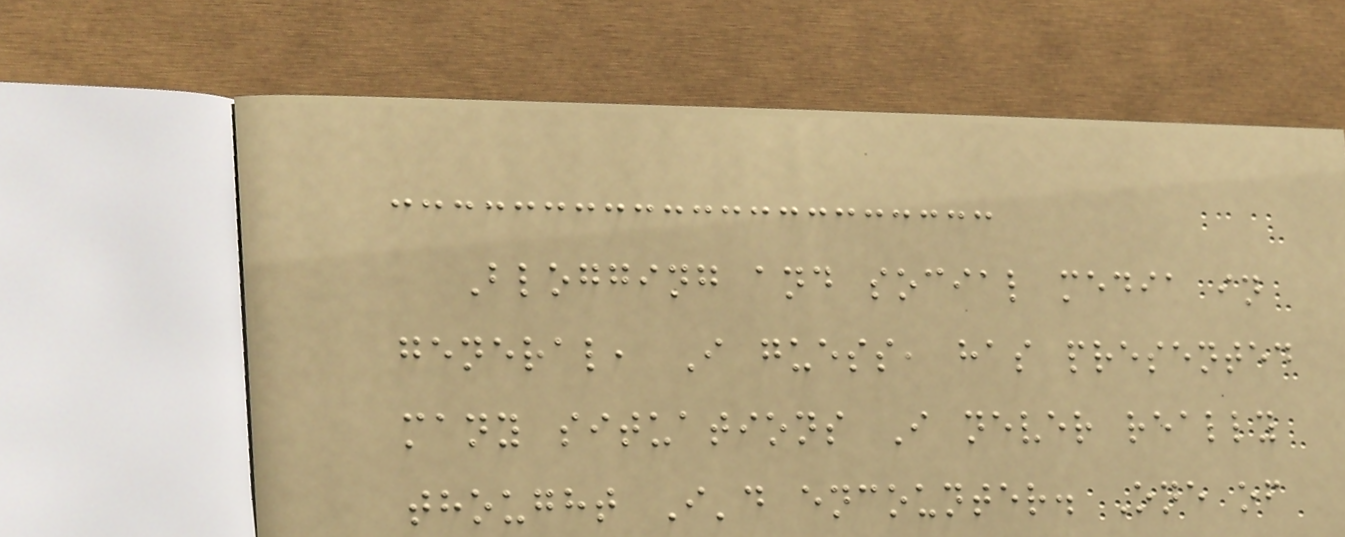Blogging and social media in
general, I guess, has presented
many situations I never really
thought I'd encounter. One of
